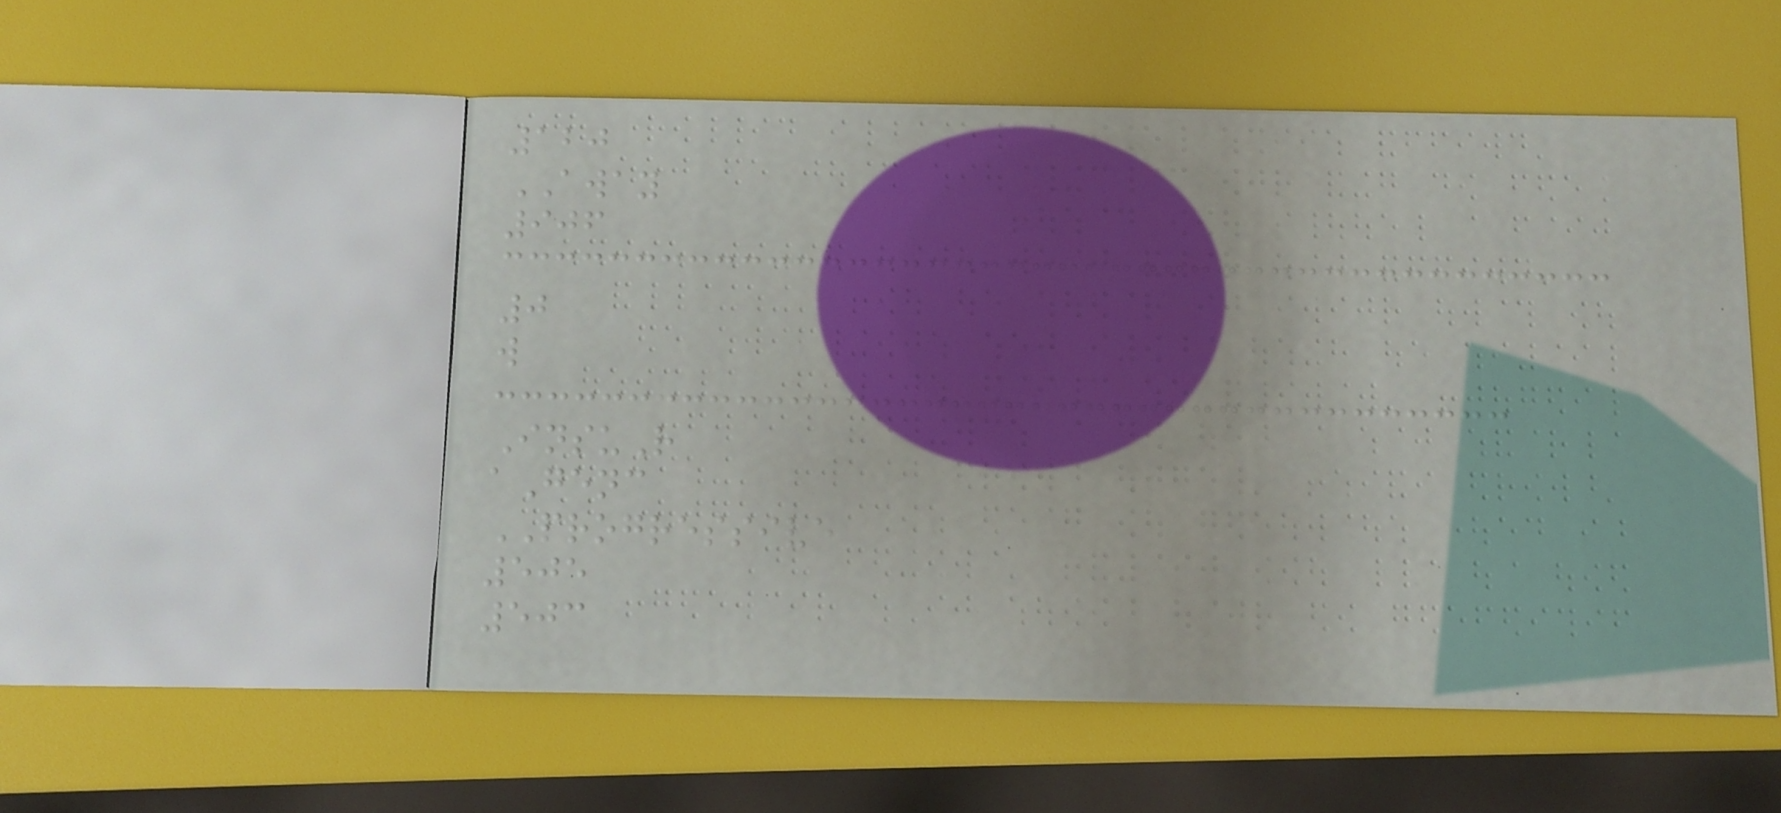120
AWAY
906
0
w
InsuR
aGenc
PROGRESSIVE
505
503
